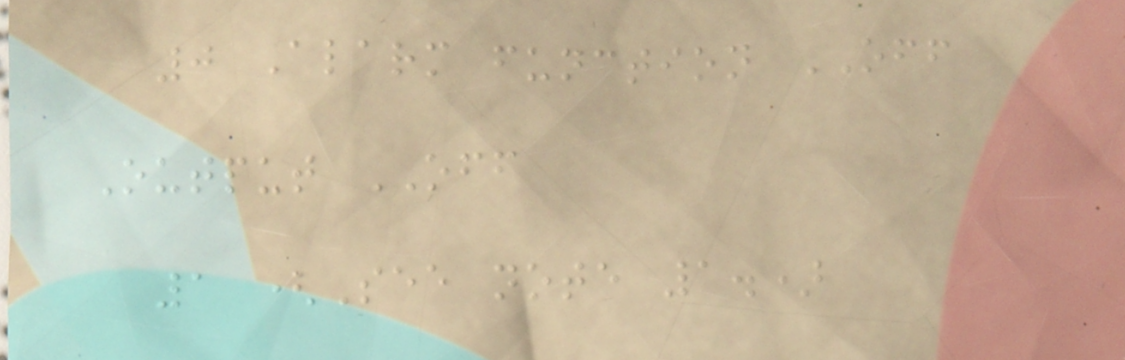0 Alarm function OFF
Output OFF
1 (See note 1.)
